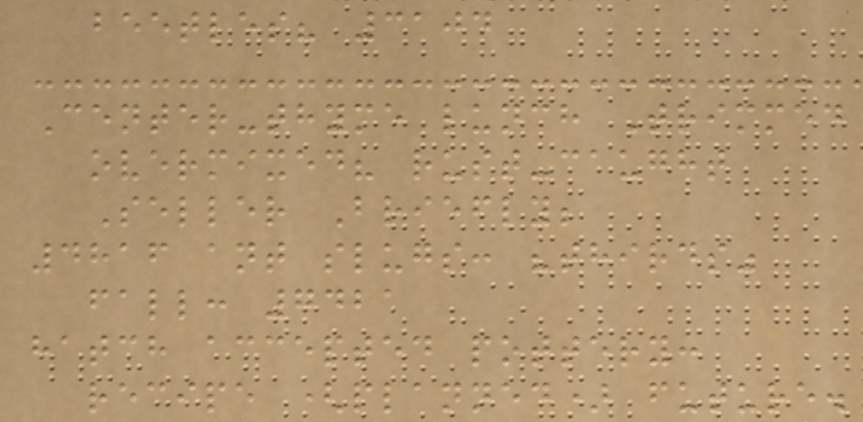beetles? 3104
Center-thyme lunch Trimmed
overmixed? rust-caught
Seller Briefly;
4816 ant slugs: "thirds"
fall: 7421
hatch accepted pottery:
recipe (planned) future.
